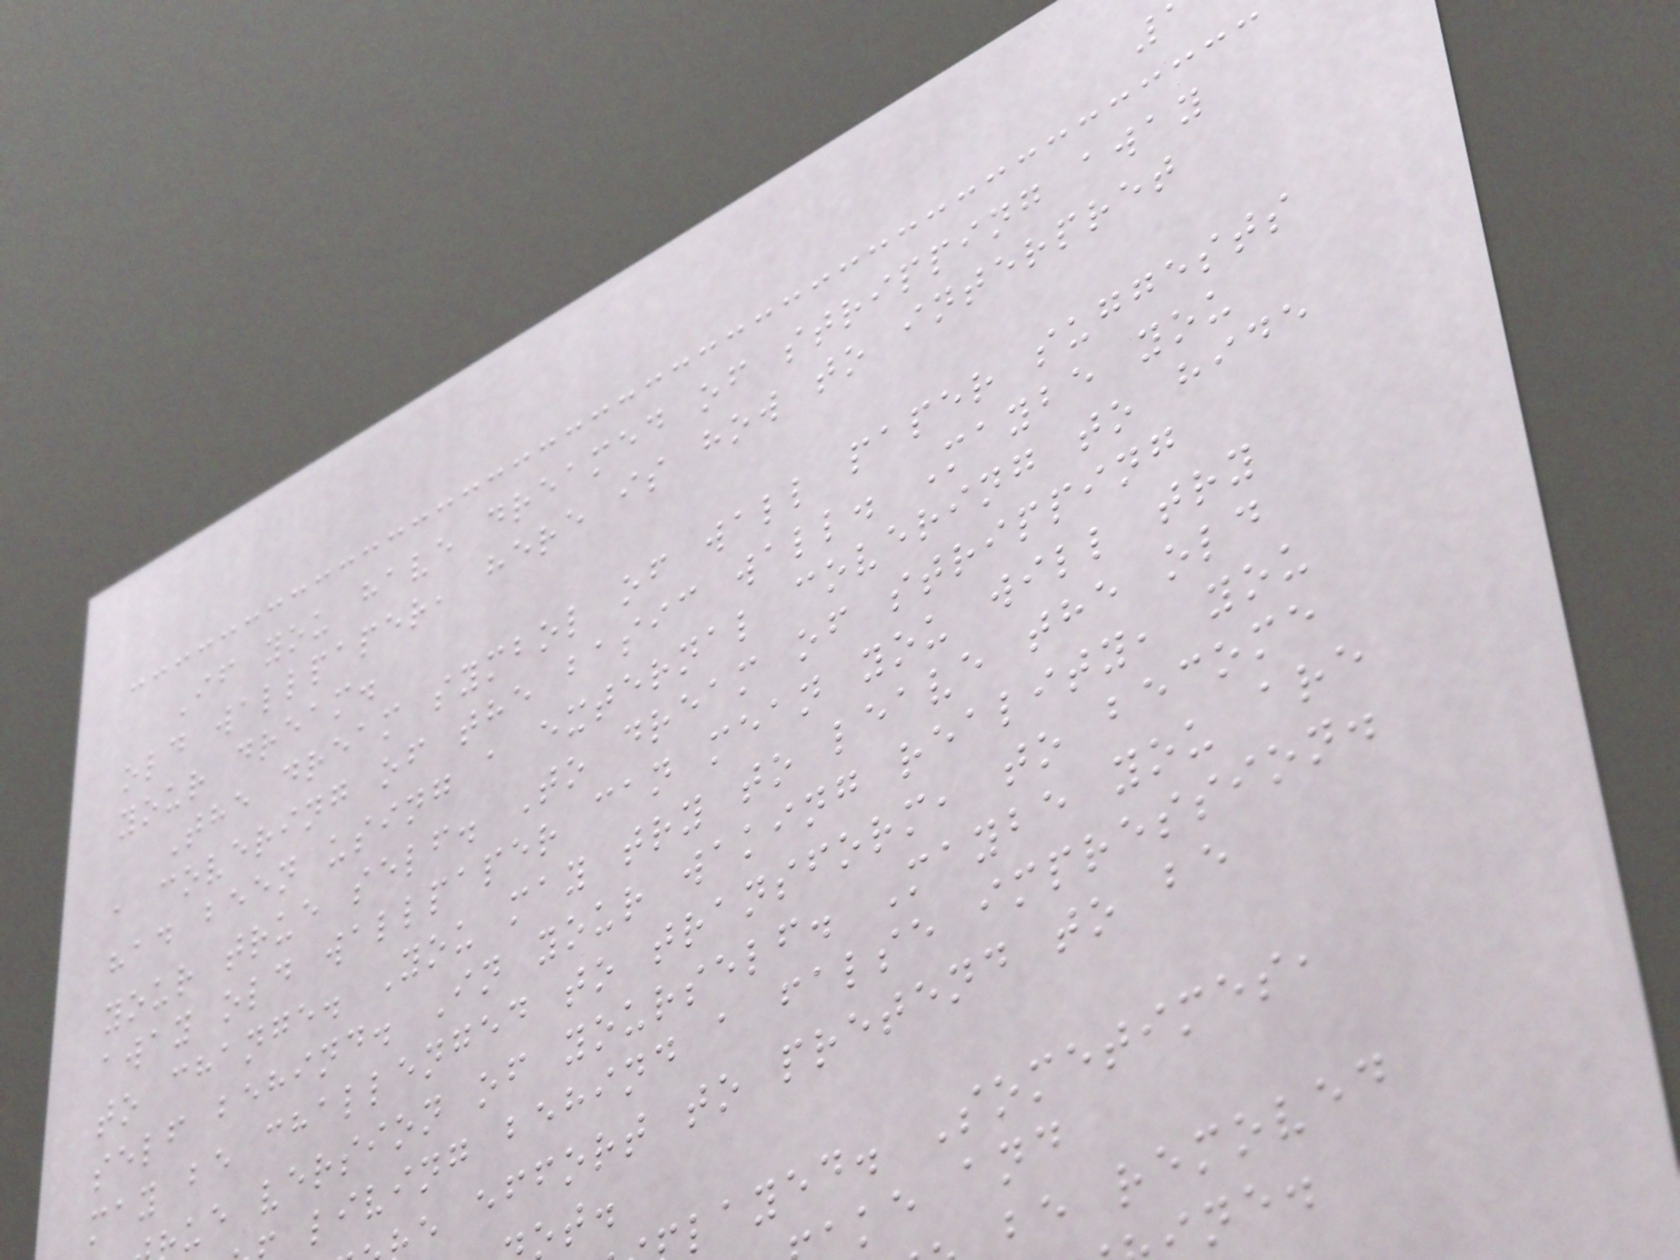If you have dreamed of stripping away
old wallpaper, here is how to interpret
your dream.
The dream symbol of wall paper suggests
a covering of the basic wall. Maybe you
had been using a external covering to hide
your true self. To dream of stripping
away old wallpaper can mean you will try
to change. You may try to leave the old
self behind. In your waking reality, you
may be challenged to transform, to become
ue version of yourself. Maybe you are
living behind a false impression.
e effort to pretend to be
layed. Sometimes,
